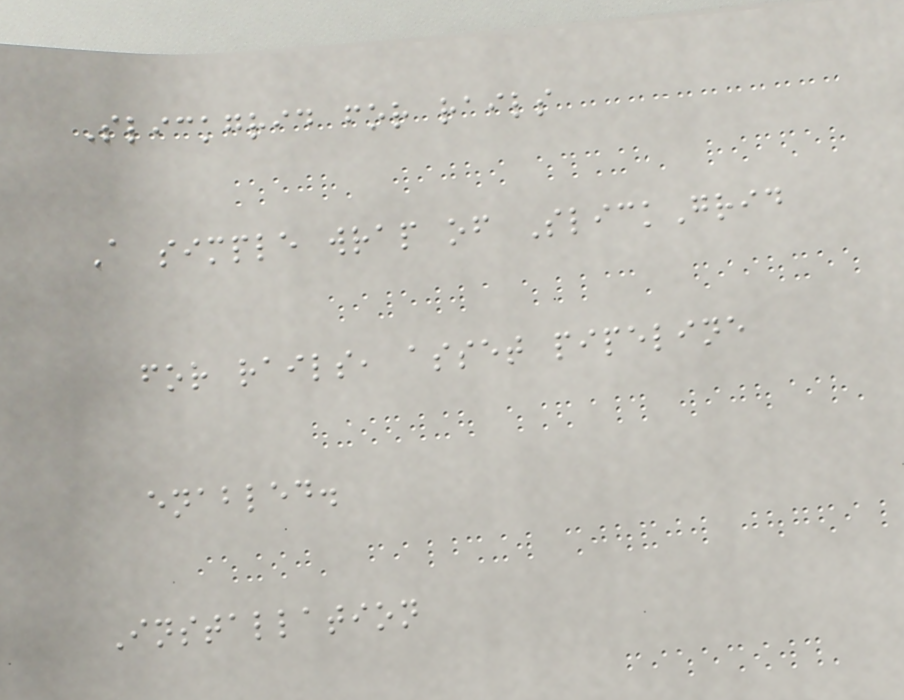Slickgrid for rails
A simple wrap of SlickGrid
for rails, asset pipeline
enabled.
Installation
